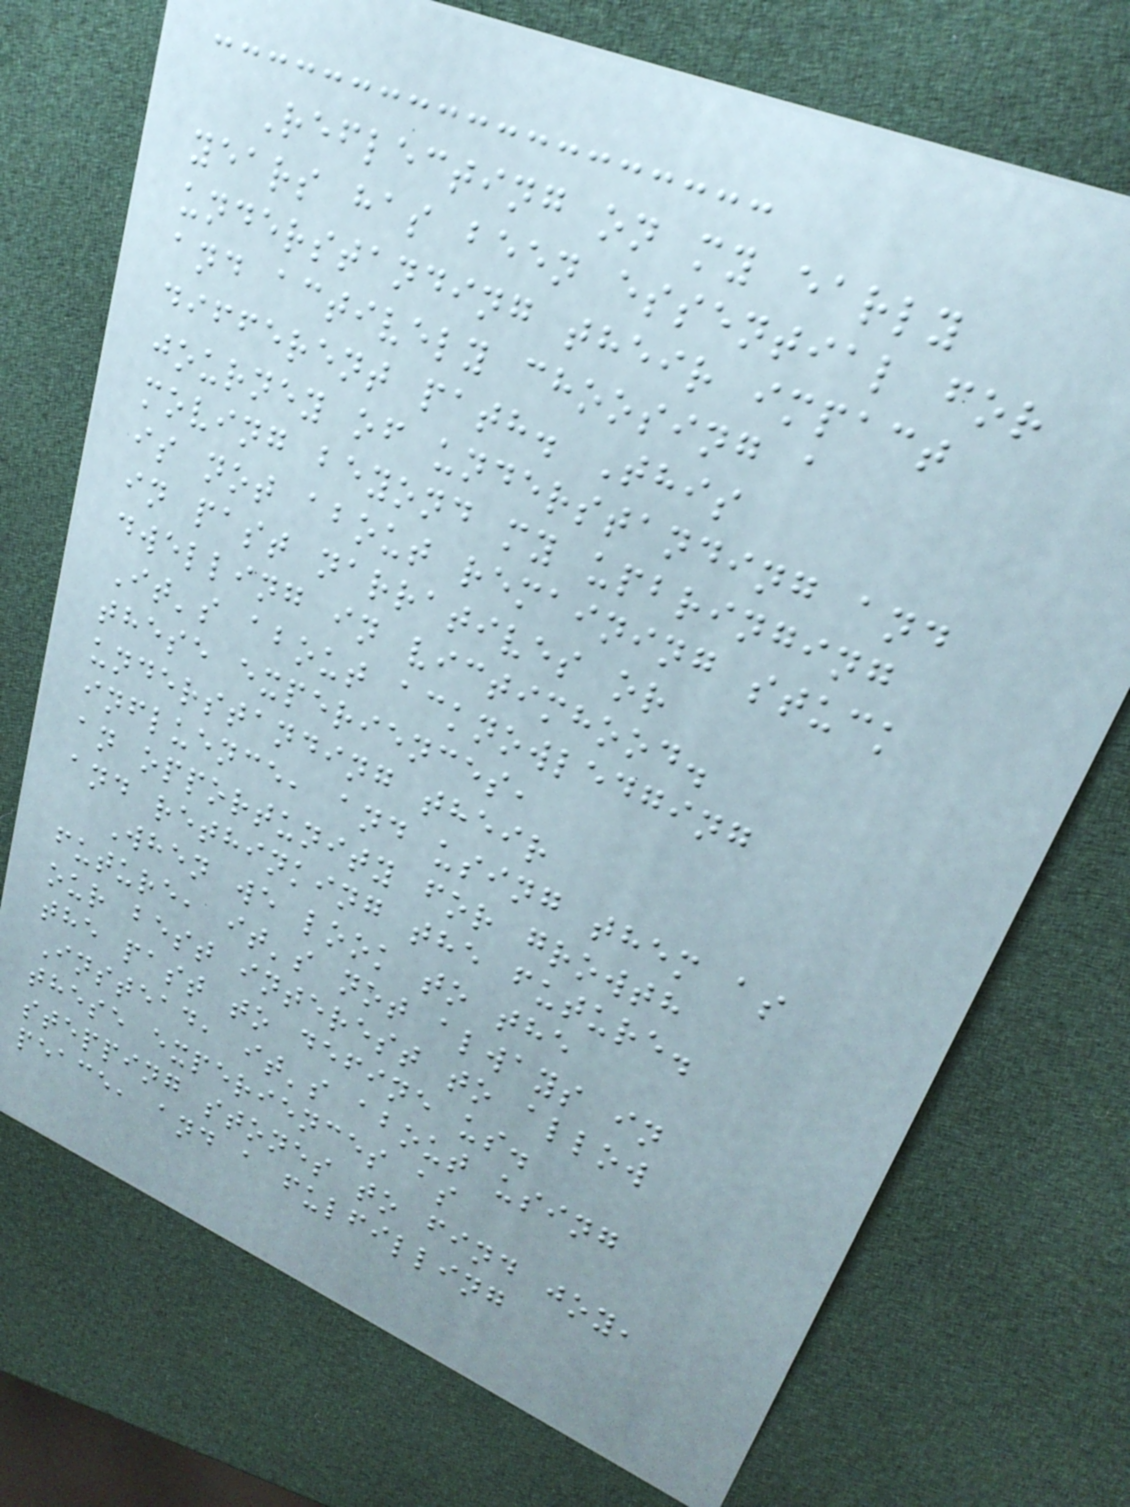Reflecting on my early
years has been essential for
understanding their impact
and actively choosing a
different path. This
journey of understanding and
moving beyond my upbringing
is not about remaining stuck
in past narratives or
dwelling in victimhood.
It's about acknowledging
these experiences,
understanding their
influence, and using them as
an opportunity for growth
and rethinking the future.
When we look to the
future, it's not always in
our best interest to allow
the past to define us.
Instead, it's about using
these experiences as
stepping stones to find joy,
peace, and a fulfilling
